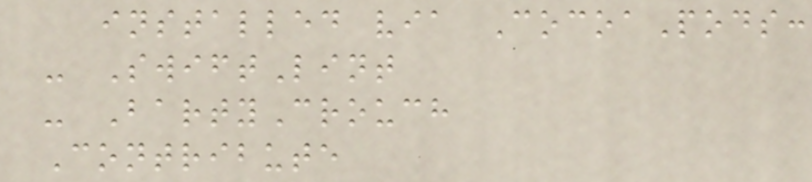installed via CocoaPods:
- SwiftLint
- BartyCrouch
Contribute
